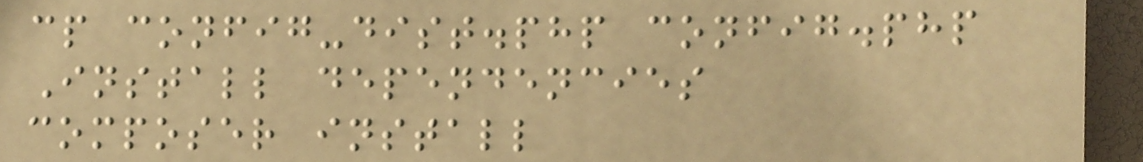cp config-dist.php config.php
Install dependencies
composer install
